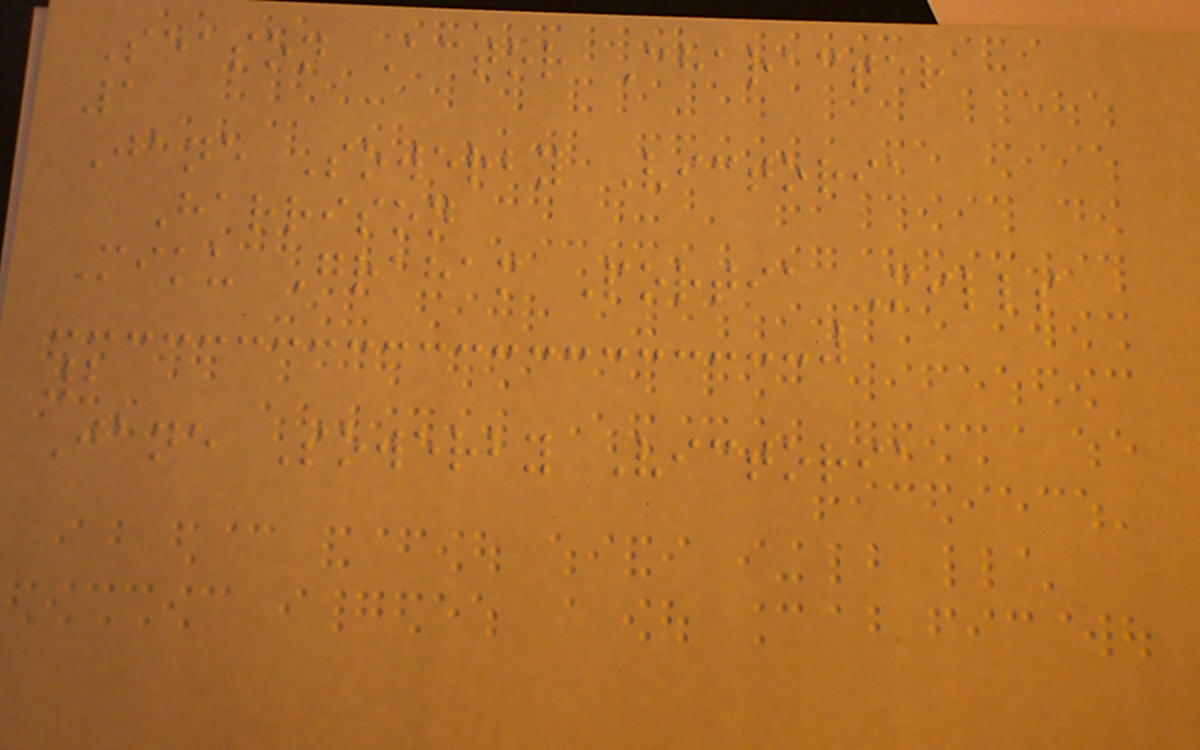Season Actor Character
1
Jane Sowerby Victoria
Harrison
Miku Graham Portia Mills
2
Jane Sowerby Victoria
